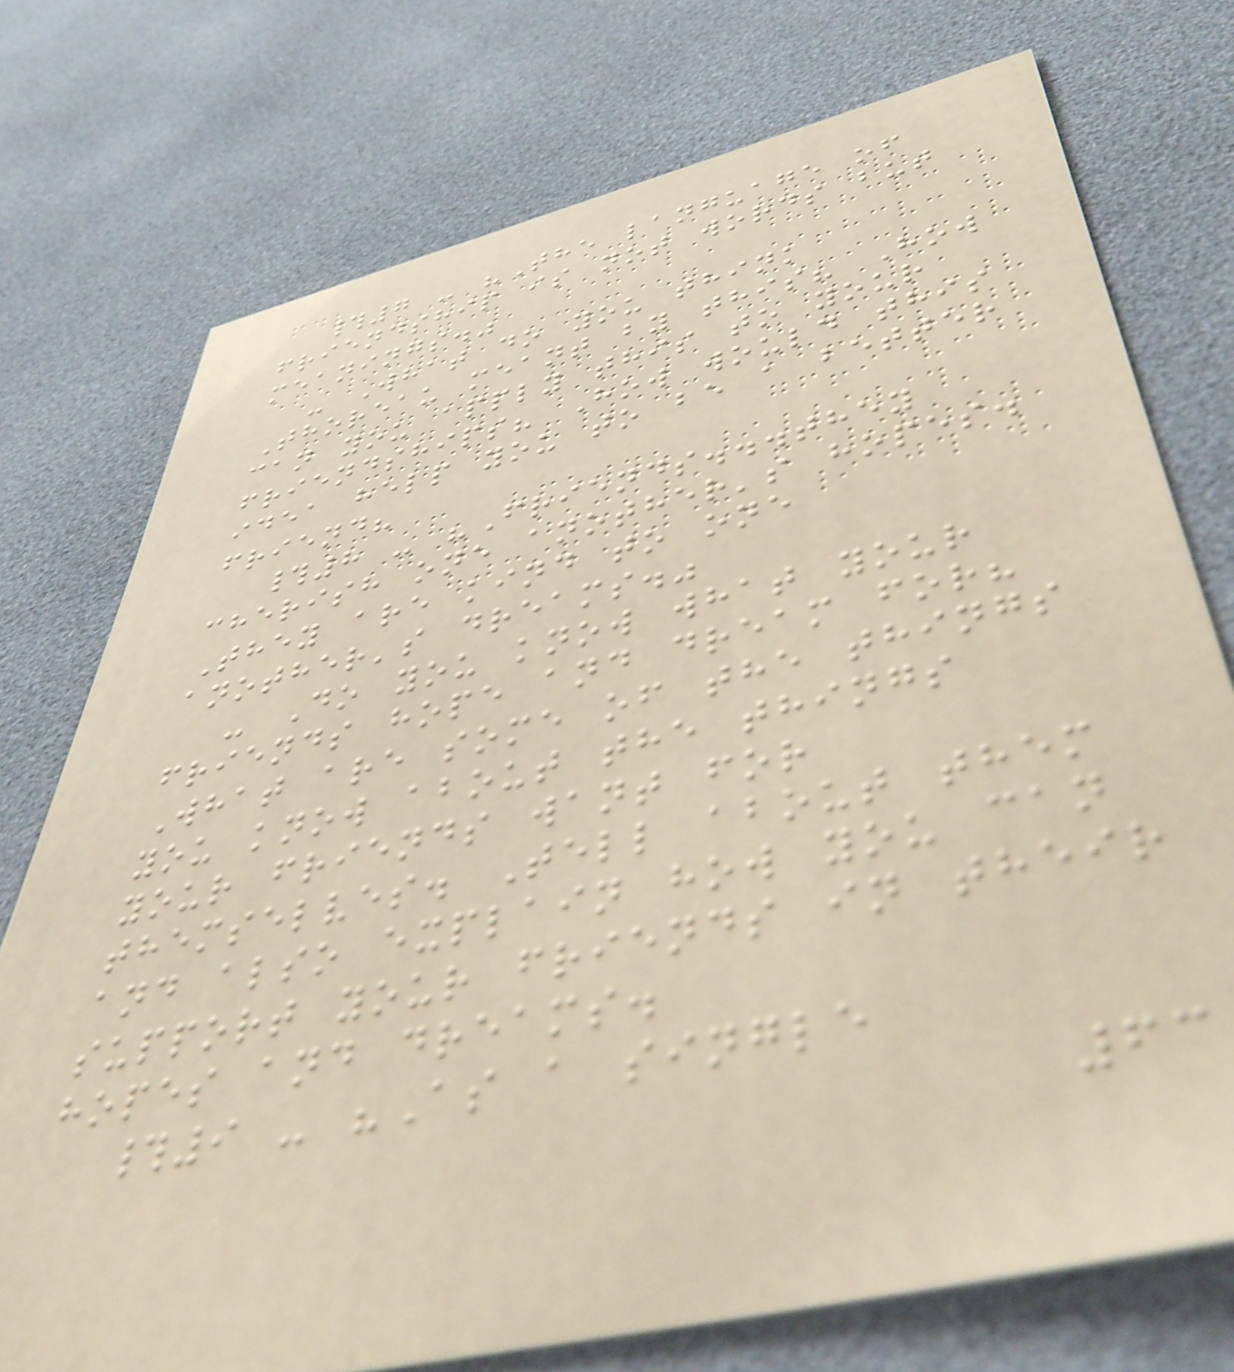#7 - "The language of
friendship is not words but
meanings."
- What do you think
Thoreau meant by this? How
can you apply this to your
friendships? How would this
idea help you to be a better
friend?
#8 - "Friends...they
cherish one another's hopes.
They are kind to one
another's dreams."
- Do you know what your
friends hope and dream for?
What are some of the things
you know about the things
your friends want for
themselves. Tell about them
and also explain how you can
support your friends in their
hopes and dreams.
#9 - "As a single
63
